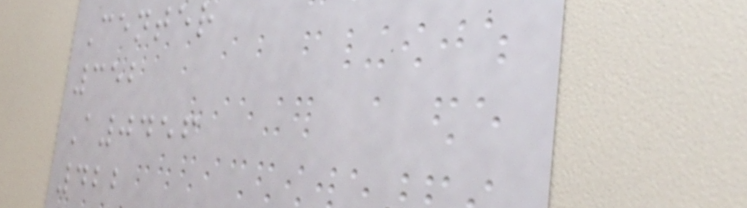Center
352
A0456
422
